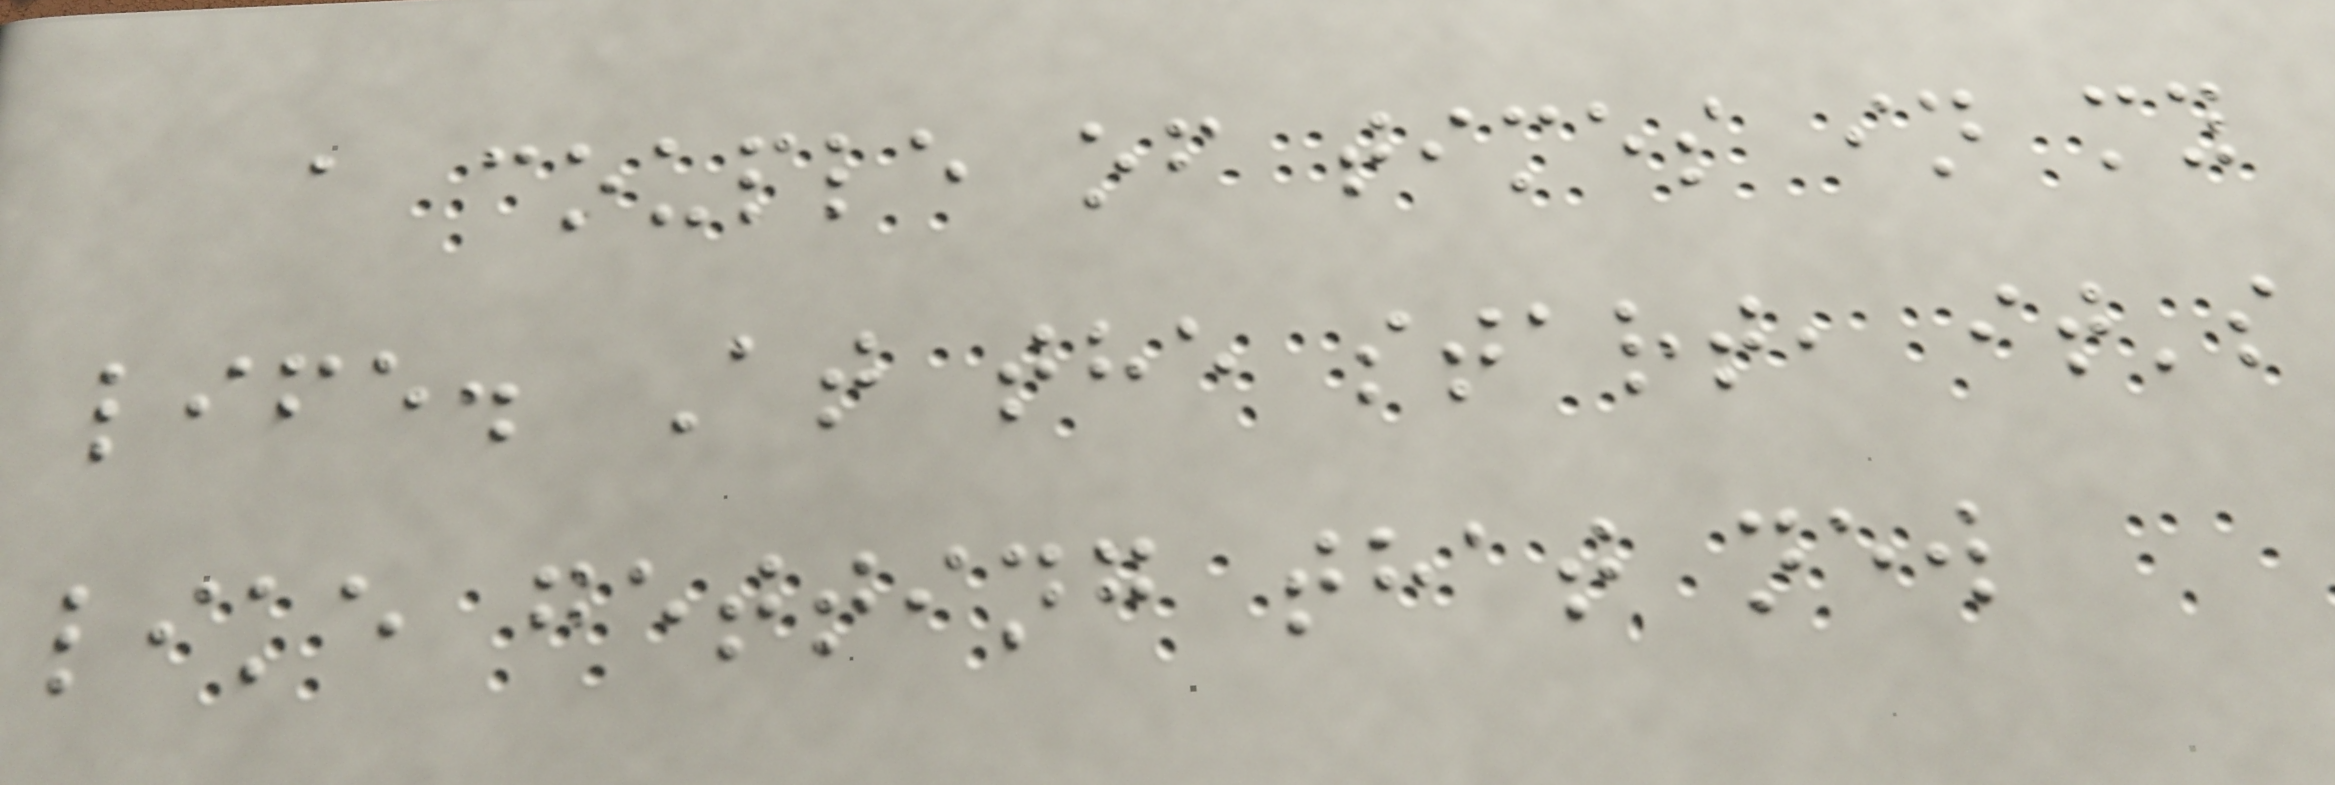a couple of times in my
life. At the start, it's
like getting that new
